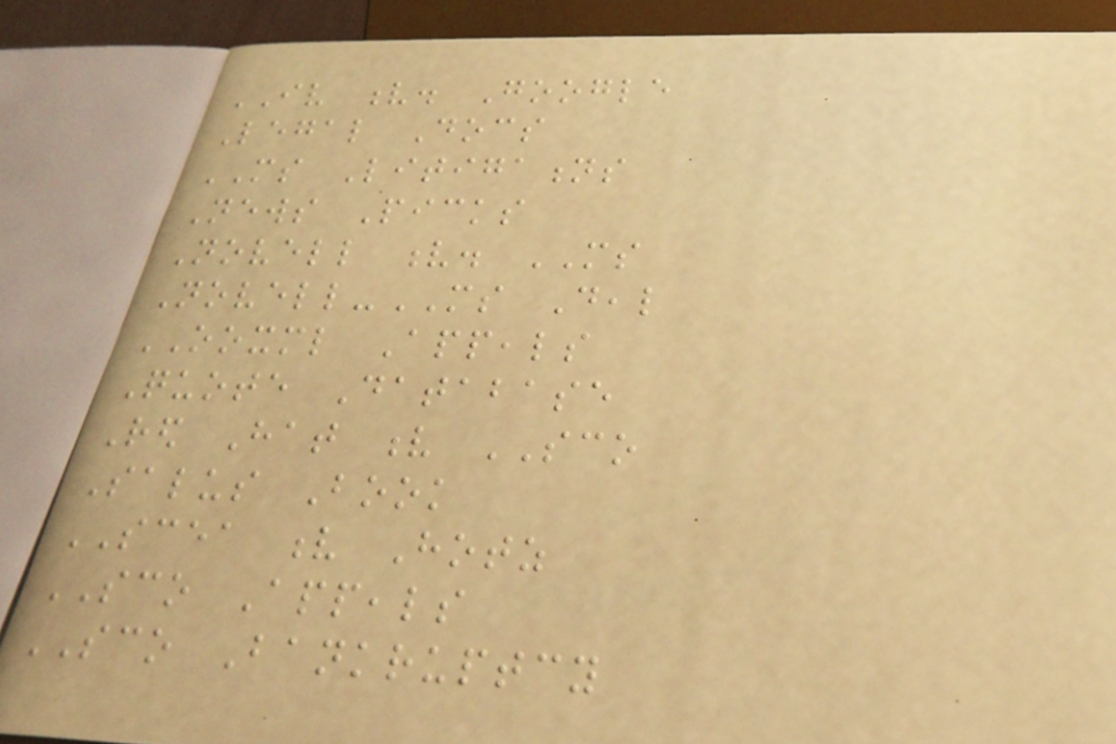IV v. Google
Legal Docs
MS Litigations
News Picks
Novell v. MS
Novell-MS Deal
OOXML Appeals
Quote Database
Red Hat v SCO
Salus Book
SCEA v Hotz
SCO Appeals
SCO Bankruptcy
